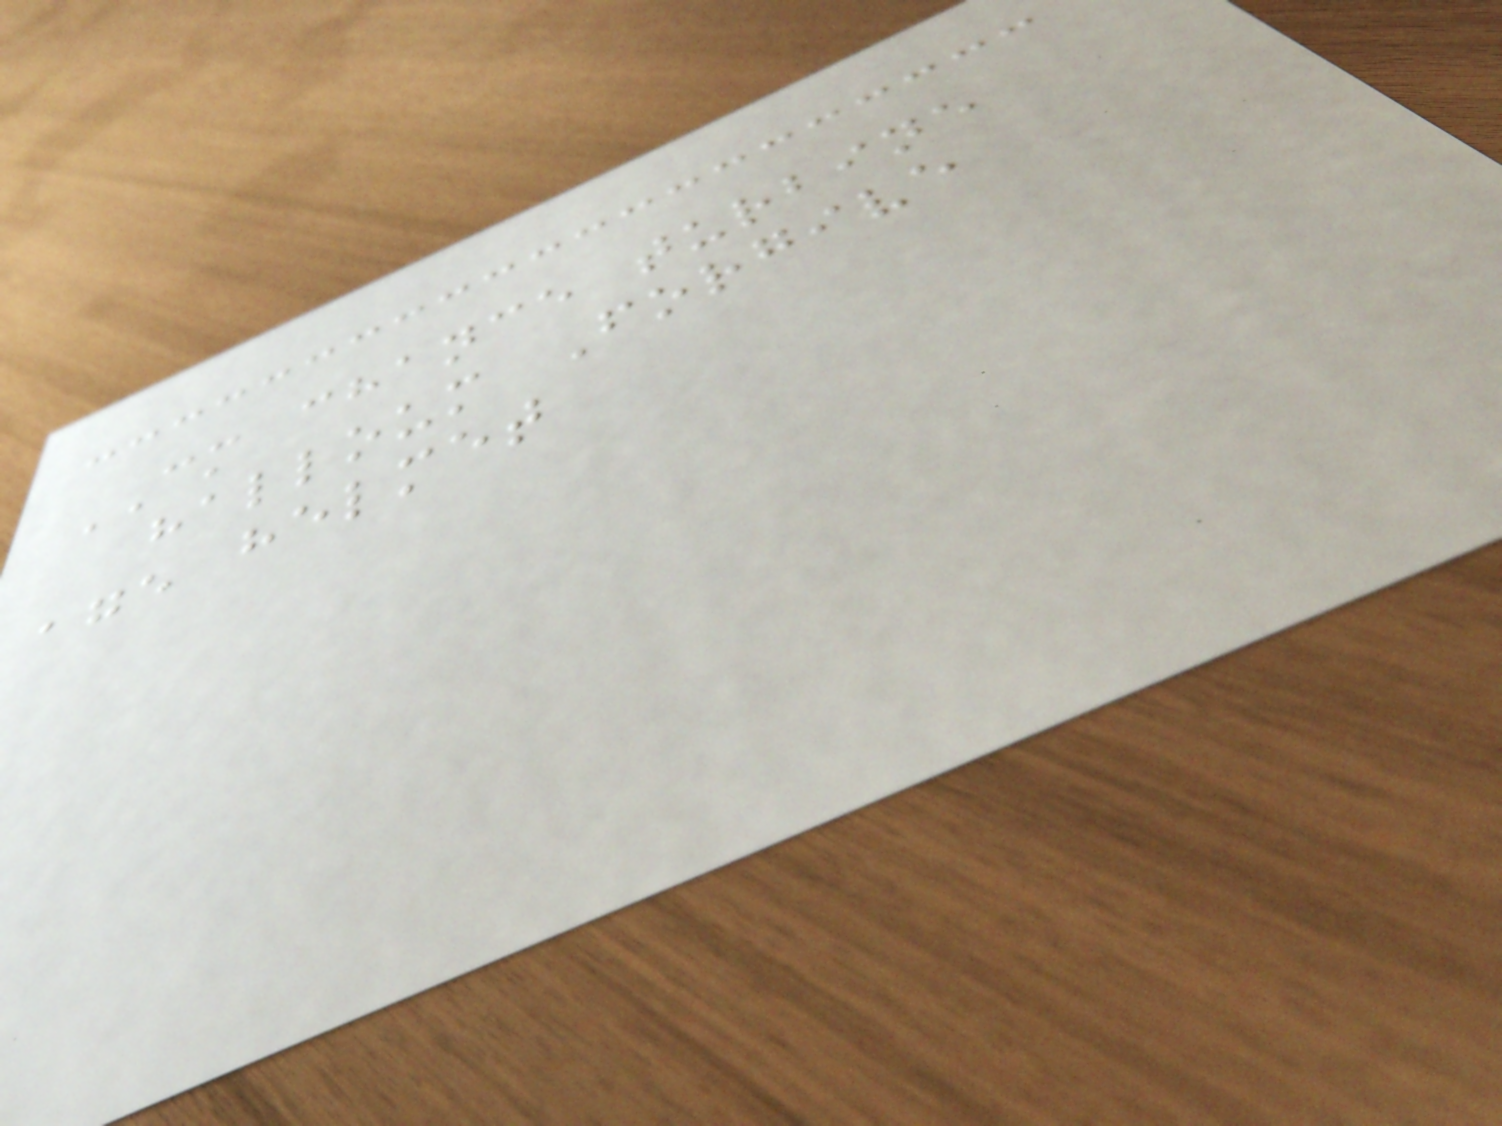CM chance turbine
halloum Forgive
age helmet
